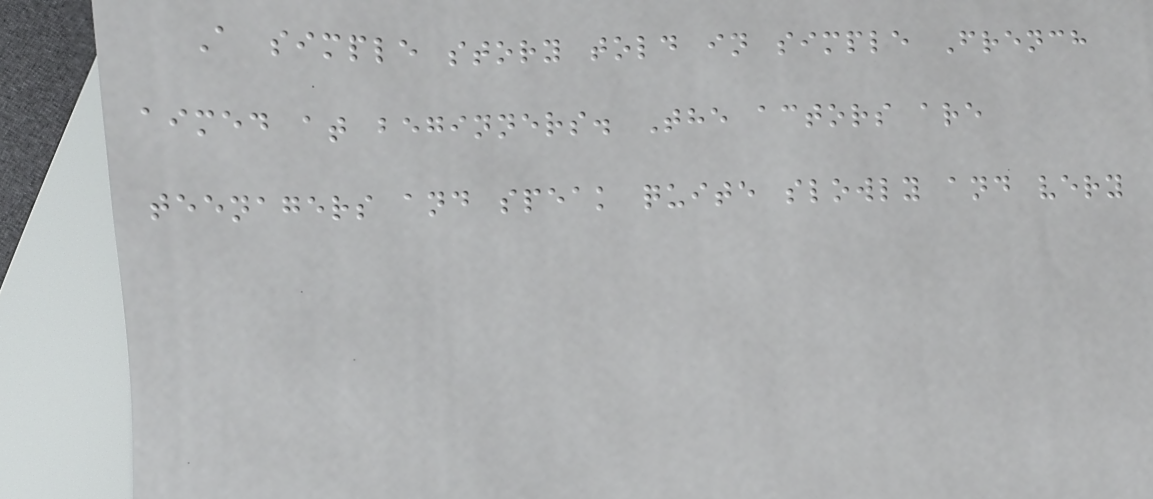A simple story told in simple French
aimed at beginners. The actors are
teenagers and speak quite slowly and very
